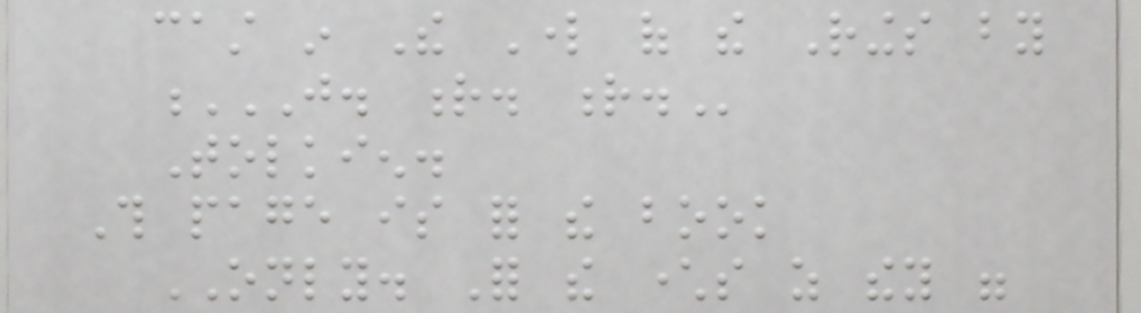cast in The Lord of the Rings by
J. R. R.
Tolkien.
This page is for the book
ONLY. For the characters as they were
